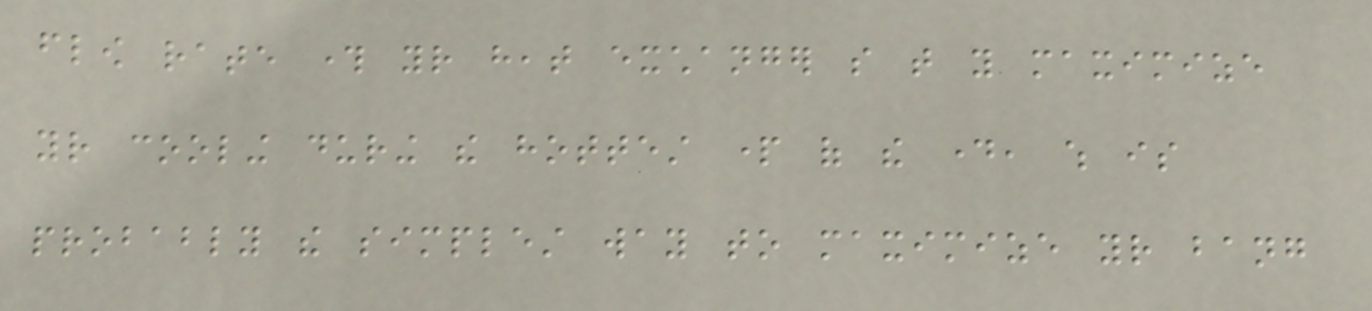flow rate through your heat exchanger so that you maximize
your cooling during the hottest part of the day, which is
probably the simplest way to maximize your bang
